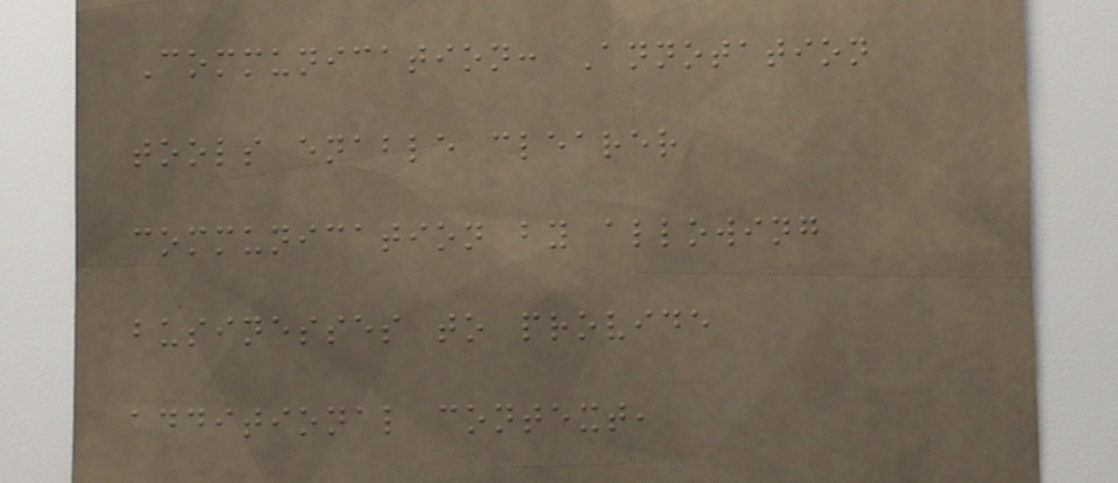Communication: Annotation
tools enable clearer
communication by allowing
businesses to provide
additional context,
